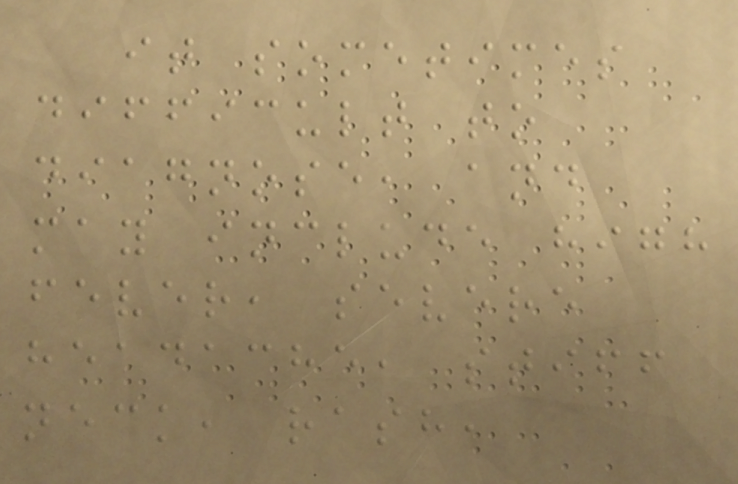it sometimes
difficult to
diagnose, and
may include high
fever, severe
headache, stiff
neck, rash,
